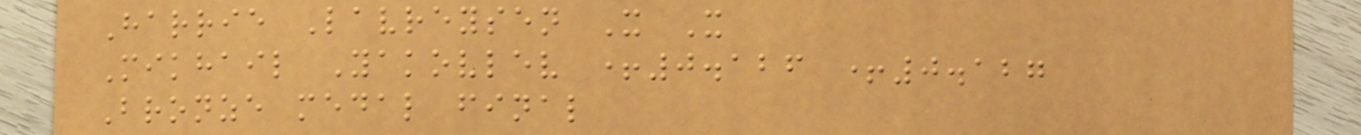Harrie Lavreysen X X
Mikhail Yakovlev +0.126 +0.127
Bronze medal final
